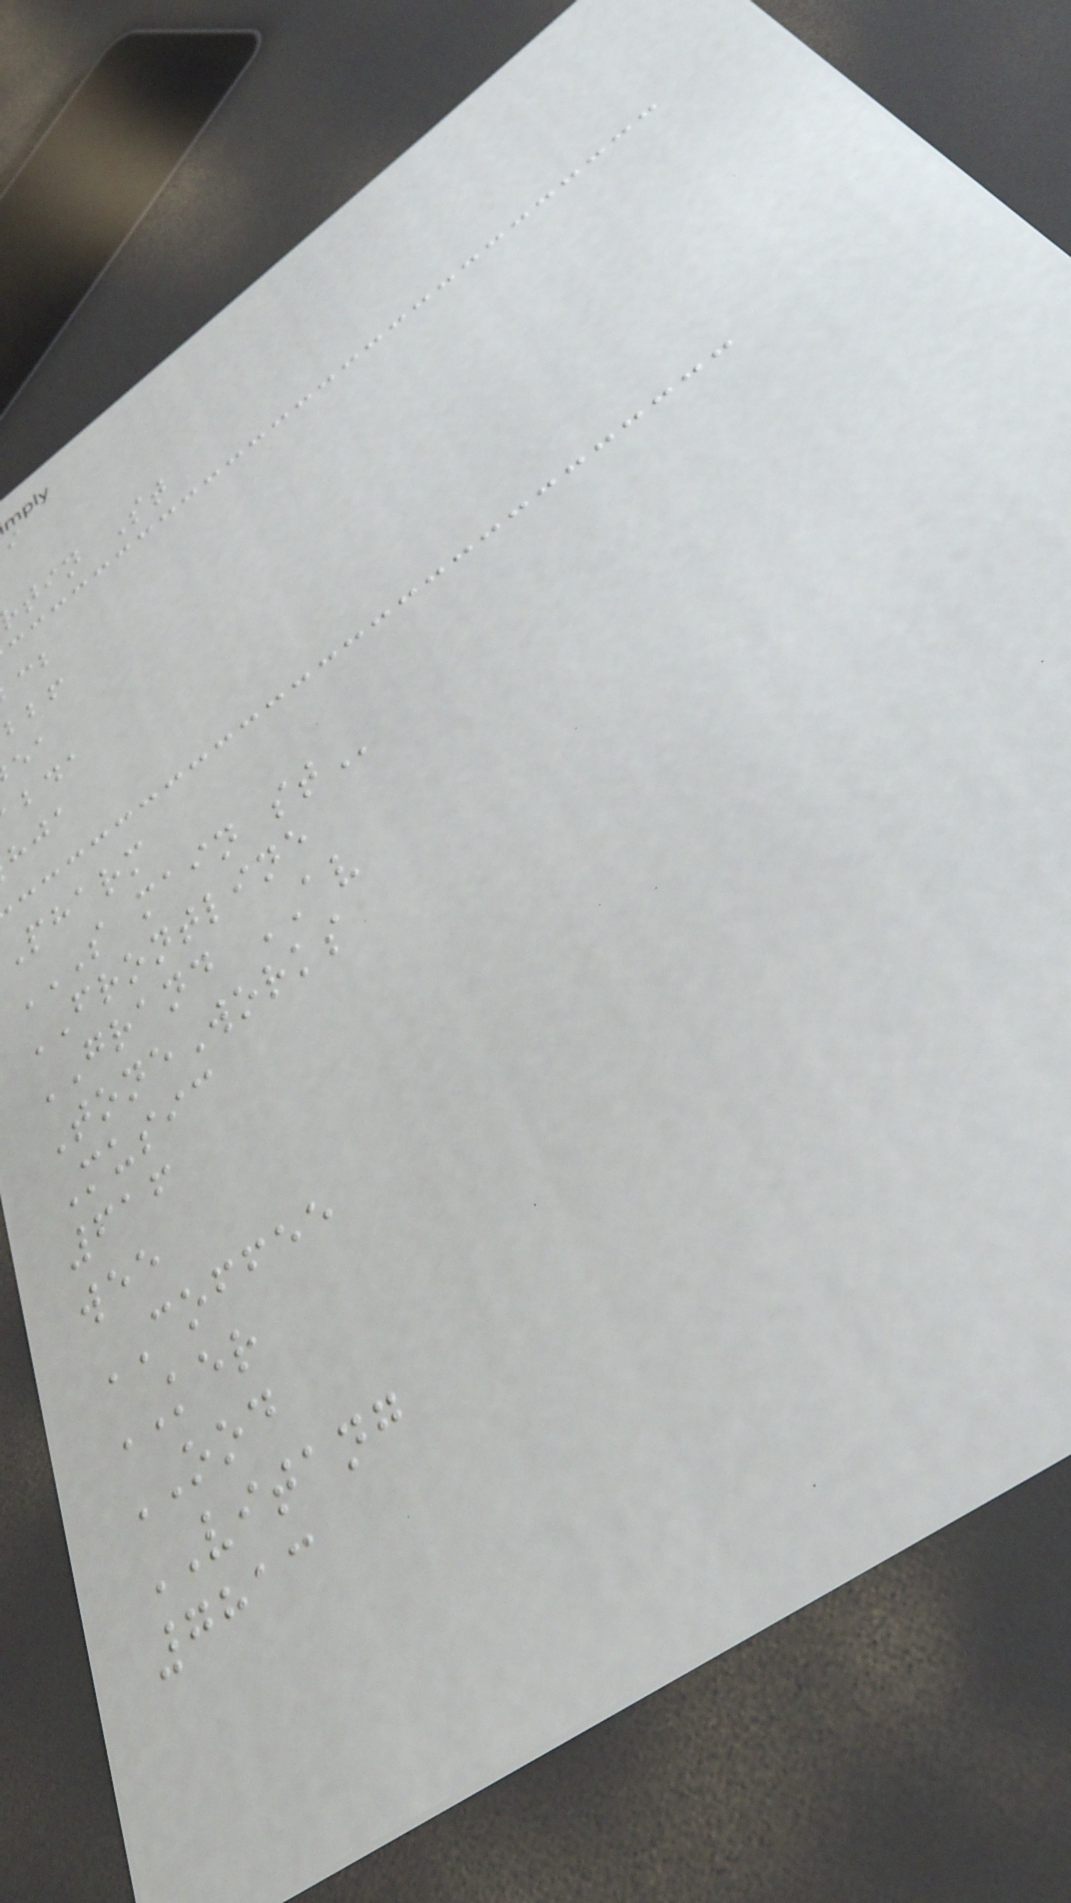tin St
Pharm
S MAIN ST
FRONTLINE
GRAND AV
ToneWorks
Music
616
wee
COFFEE
KER
OOD
VITANG
7813
